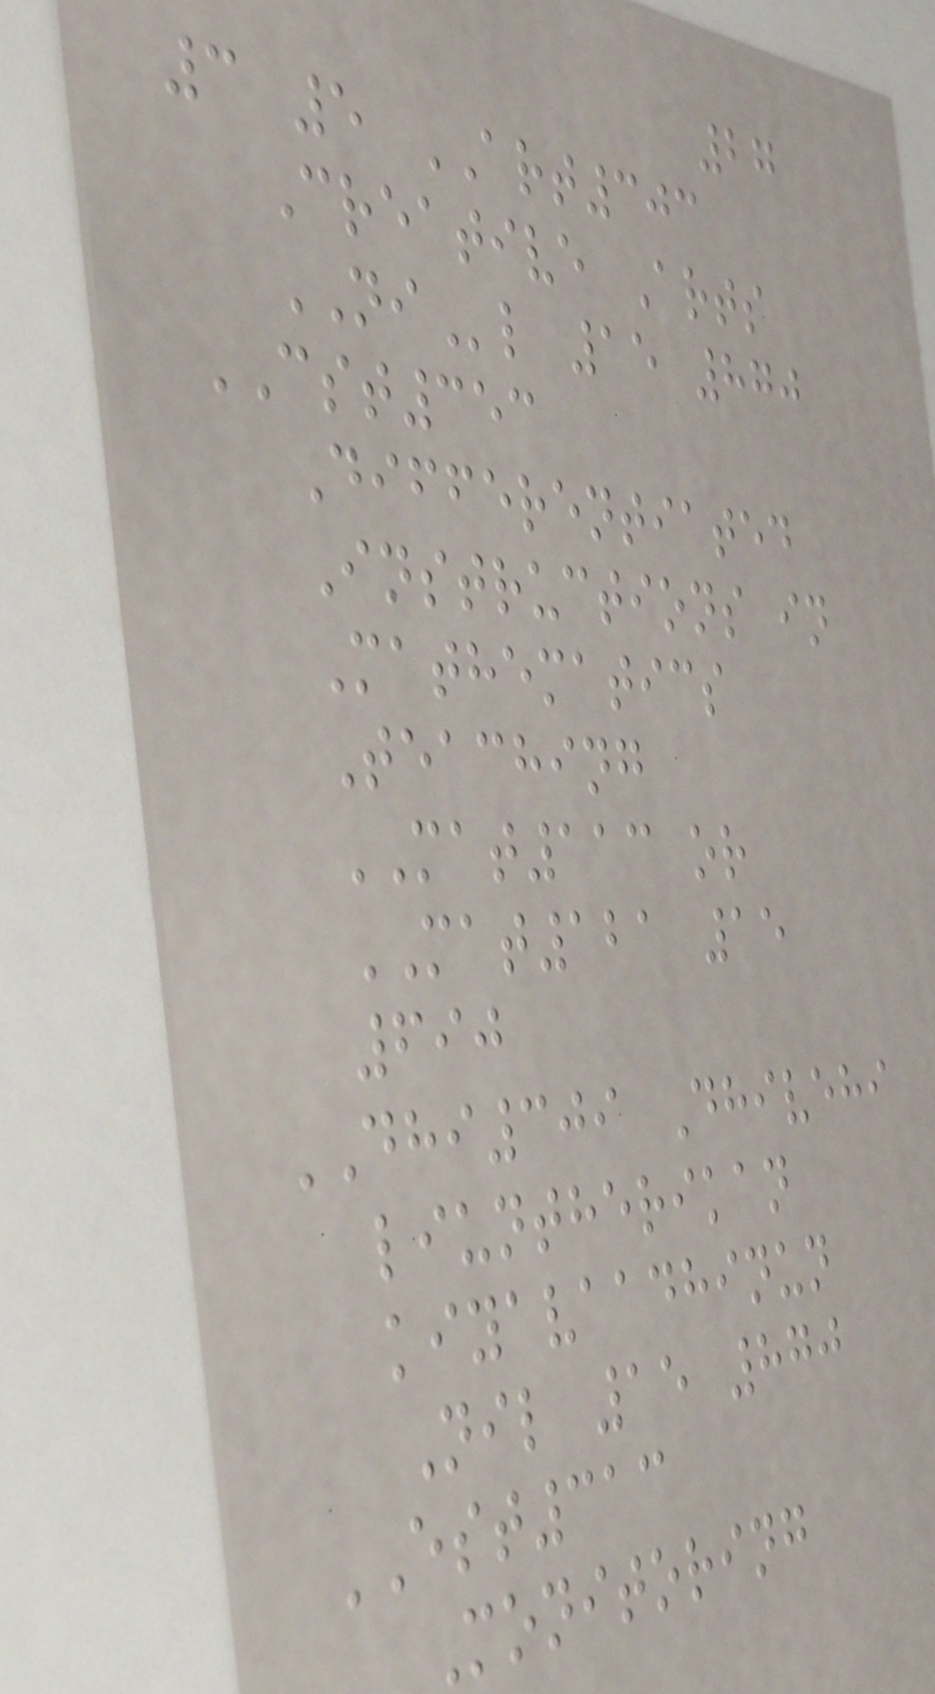27
3 5 ART303
Creative Arts
NIl 15 870
CST353
Differentiated
Instructions in
Mathematics
Teaching
MAT113 or
MAT121 15
690
DHI309 Dhivehi
liuntherikan
kiyavaadhinun
Nil 15 870
EST313
Monitoring
